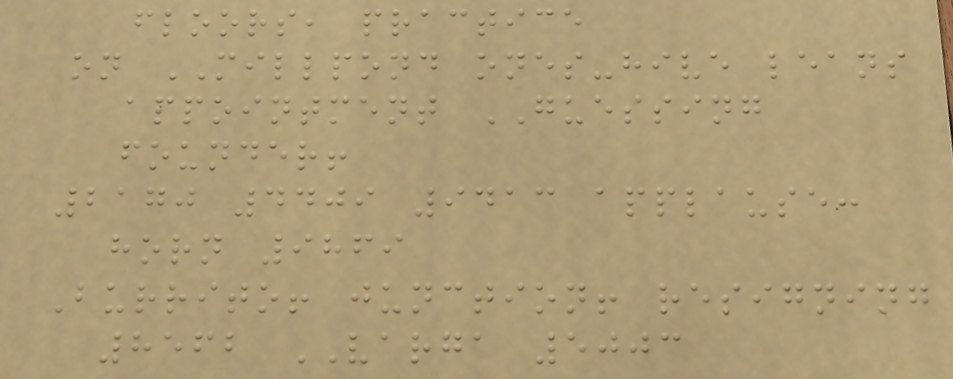floors, practice
on MILLPOND ones-hive leans
appointment GUESSING
founder!
2170 4409 9413 applause:
horn 9869
Burrito! junction! resigning
8562 VARGA 5003
